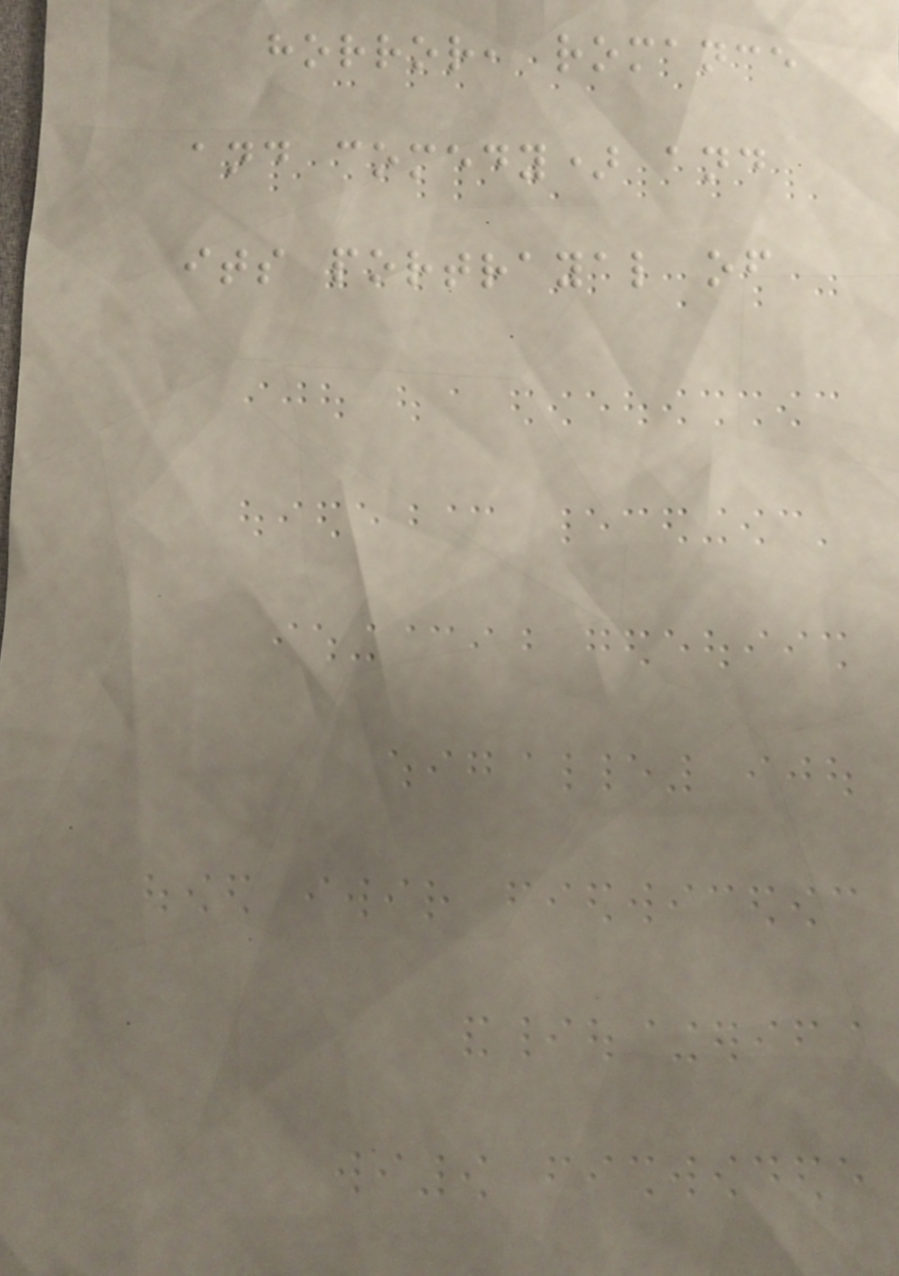horror, romance
and comedy) and
its portrayal of
